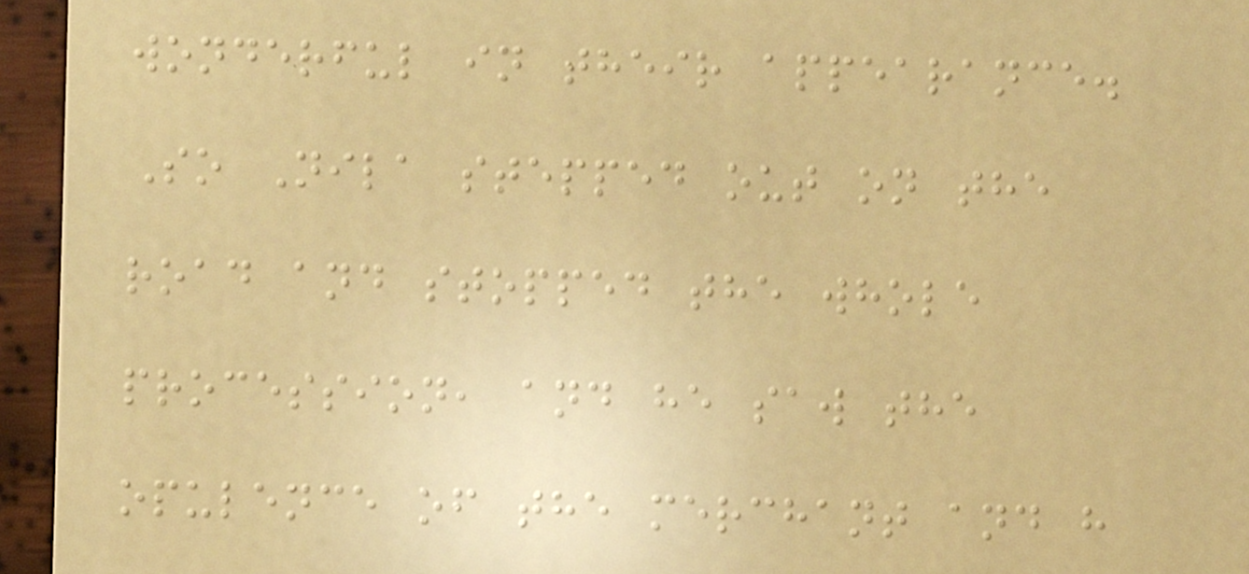wonderful in their appearance.
So Nila stepped out on the
road and stopped the whole
procession, and he saw the
opulence of the merchant and h
